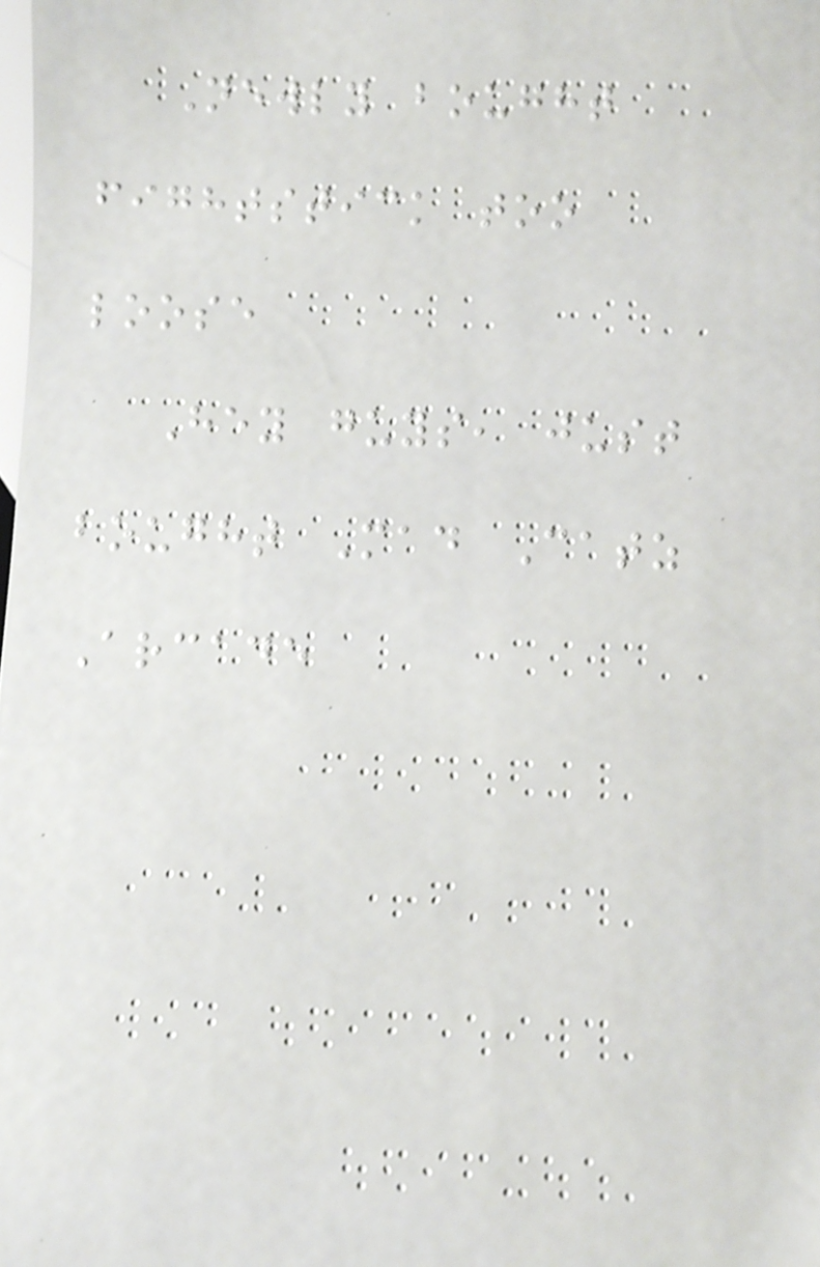Newly bought
fightstick too
loose
Hey guys, just
bought Mad Catz
Arcade
